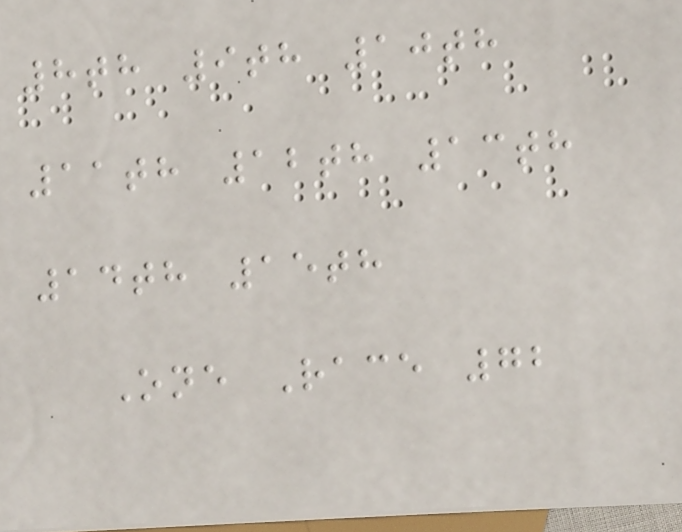8th 9th 10th
11th 12th 13th
14th 15th
One Race 72
